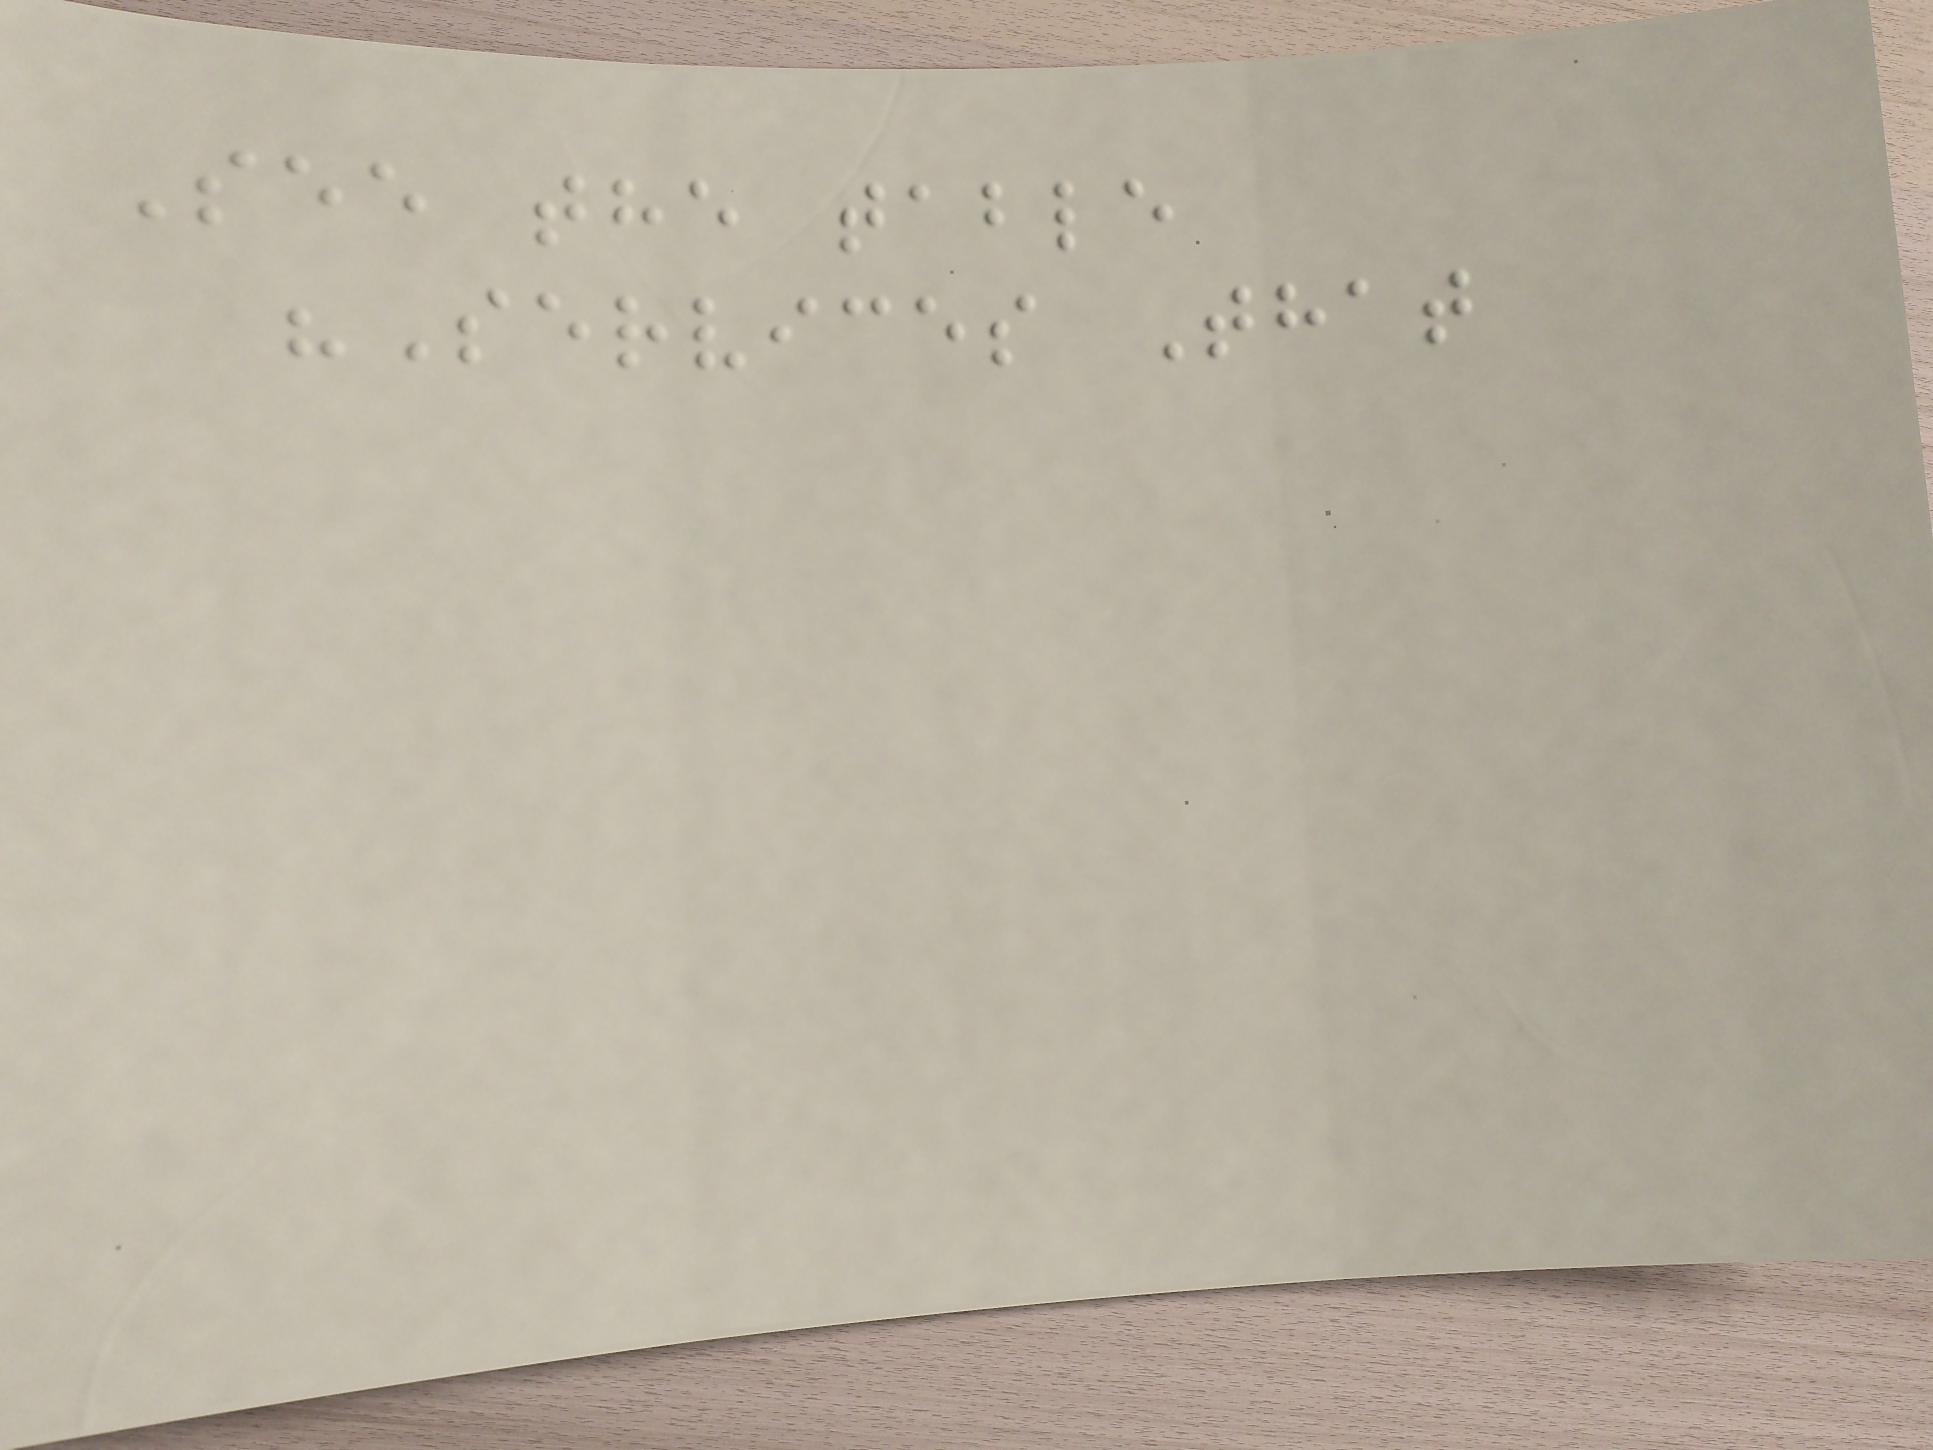See the table
"Services That
